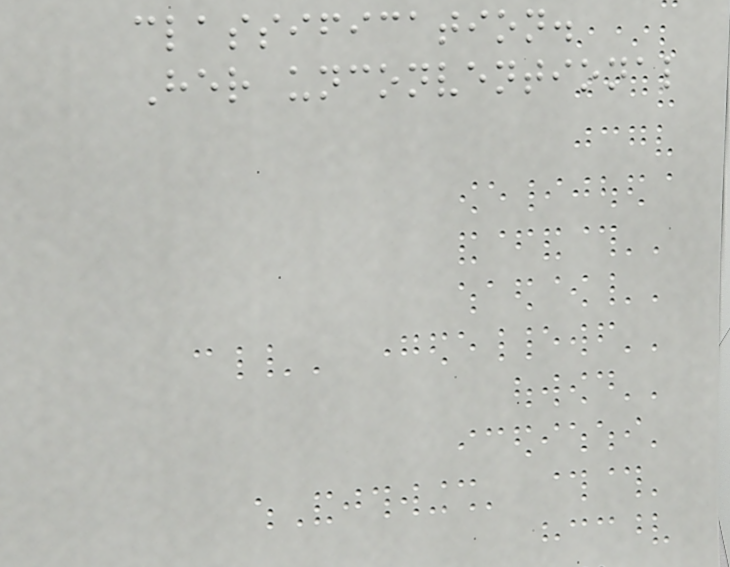classification.
Her unconventional
